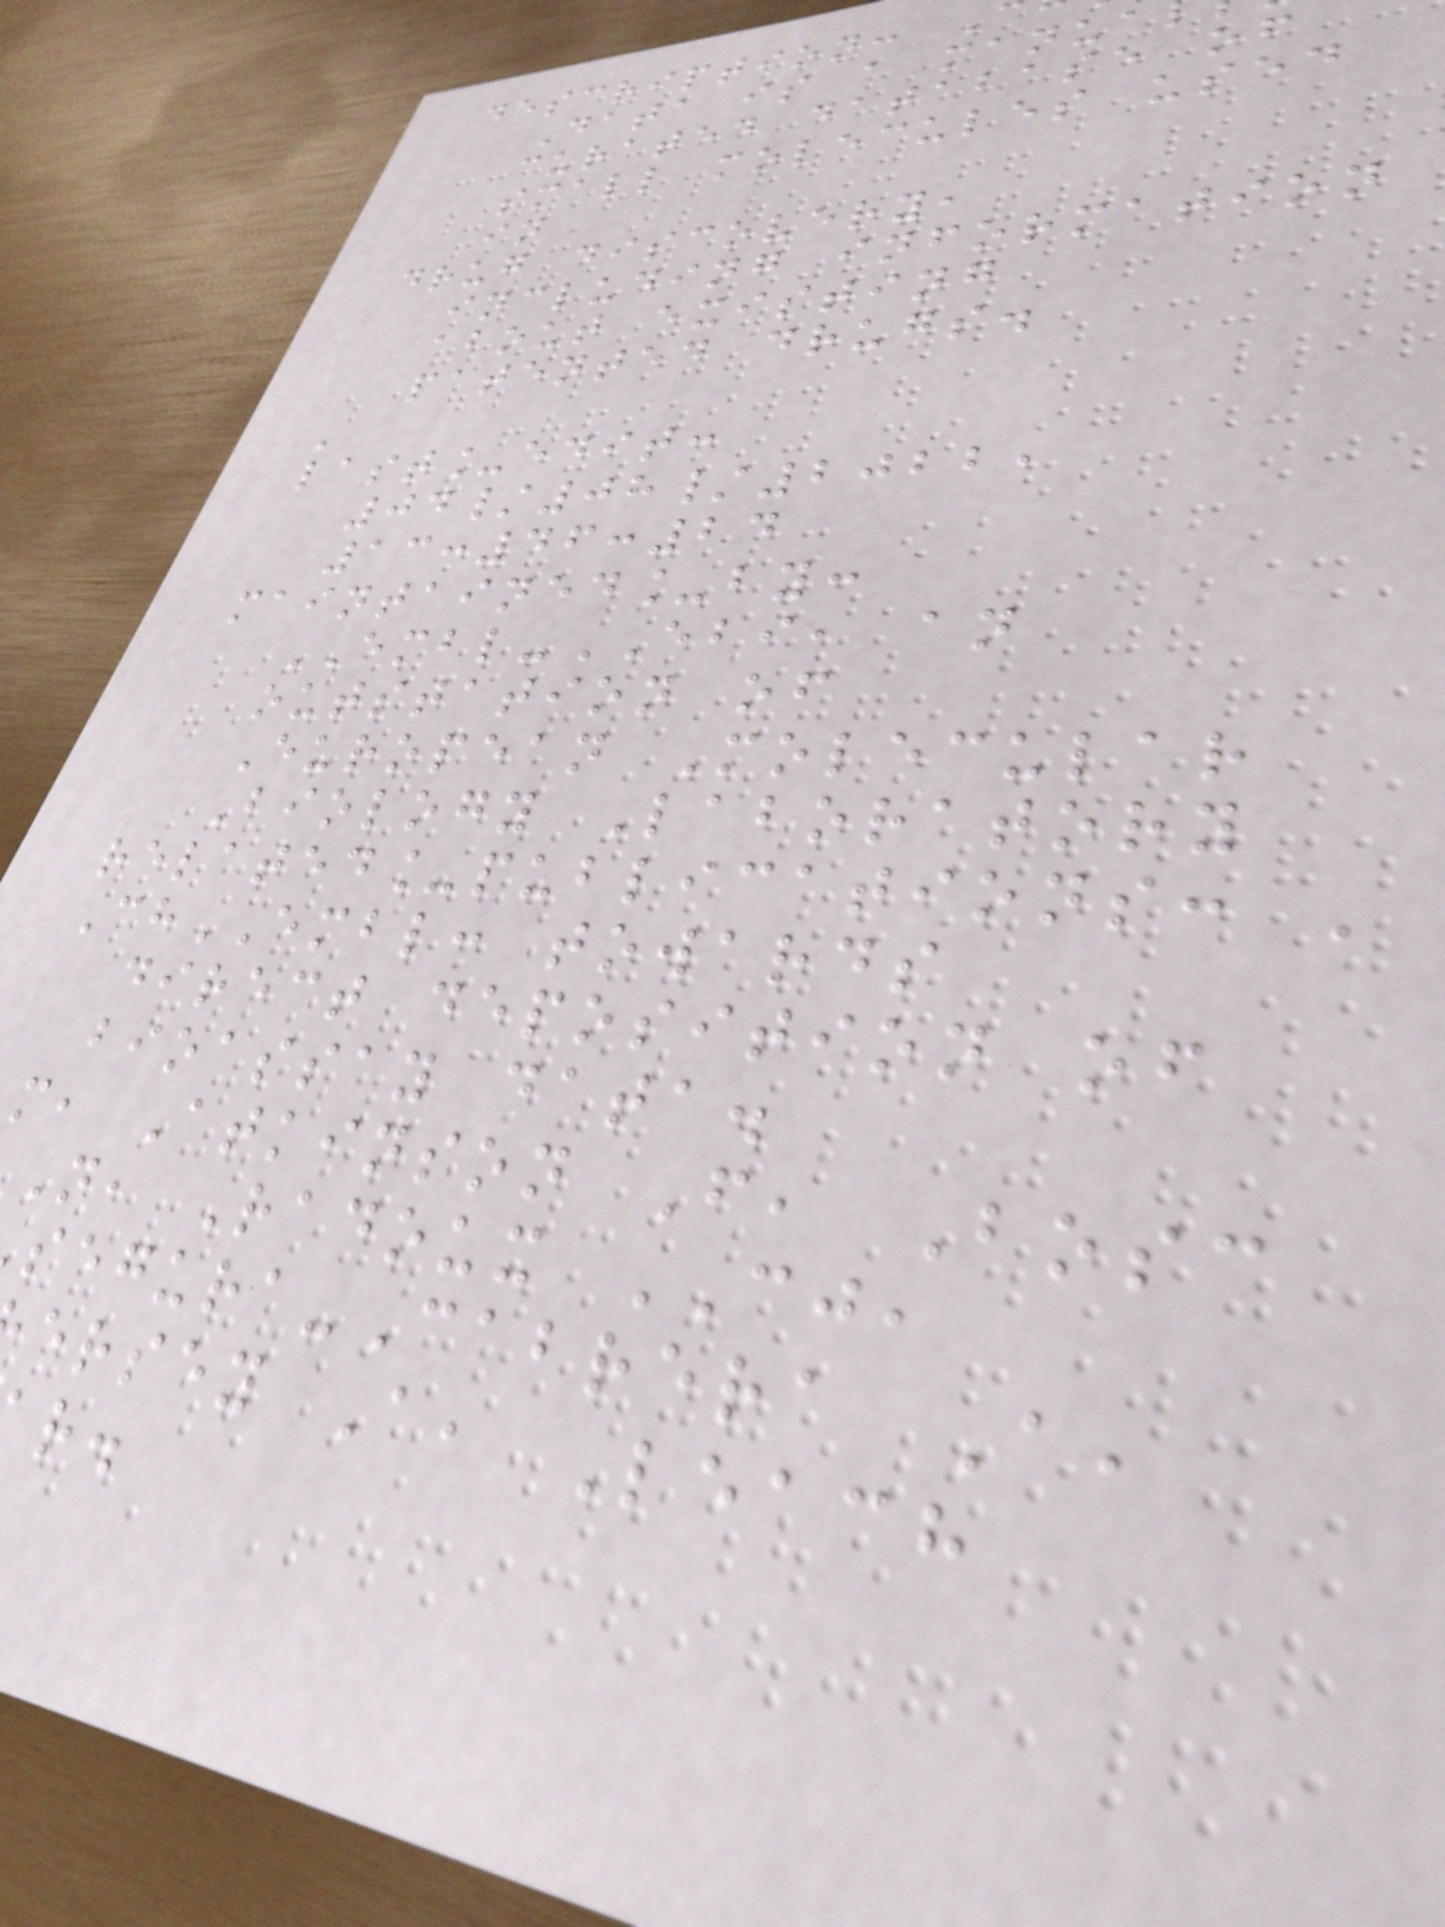description:
Data is a manua
curated database of
small molecules used
in
drug discovery,
including information
about existing
patented drugs.
'
last_edit:
04/08/2022,
13:46:24
maintained_by:
EMBL-EBI, an
outstation of
European Molecular
Biology Laboratory
related_publications: '
ChEMBL: towards
direct deposition of
bioassay data.
m, Atkinson F, Bosc
N, Radoux CJ,
egura-Cabrera A,
ersey A, Leach
